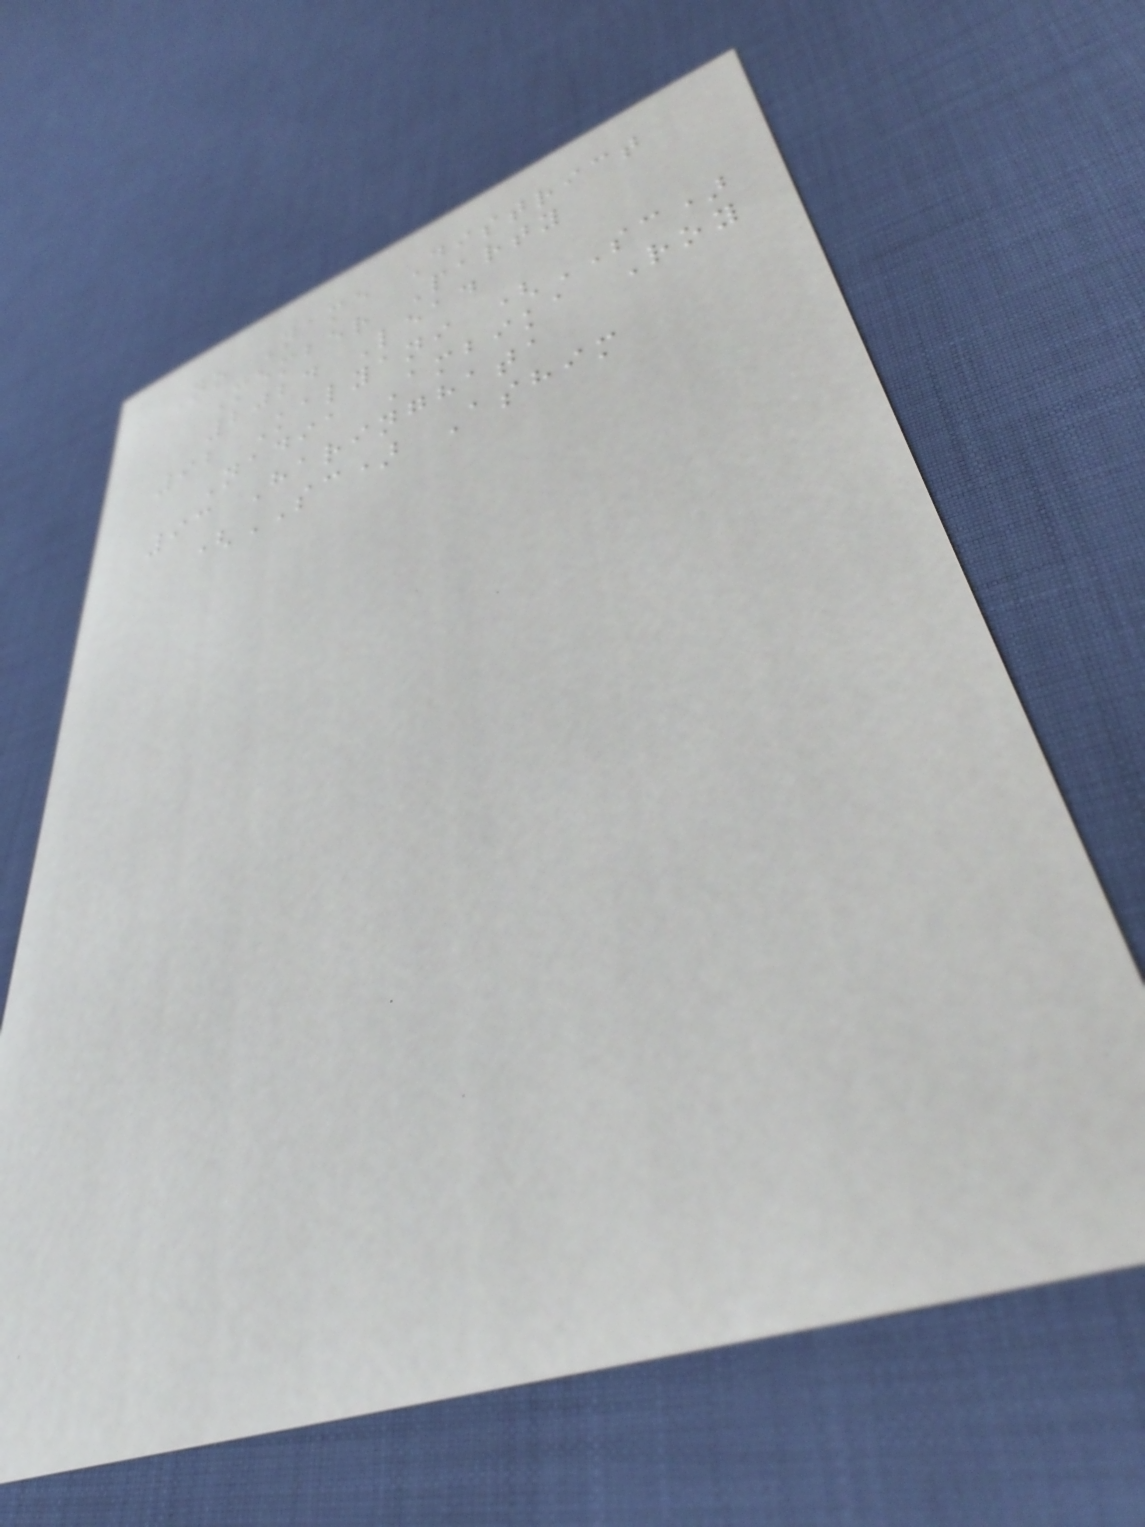No Name District
Member Party
2024 Lead
92 Kalyani (SC)
Nadia Ambika Roy
93 Haringhata
(SC) Ashim
